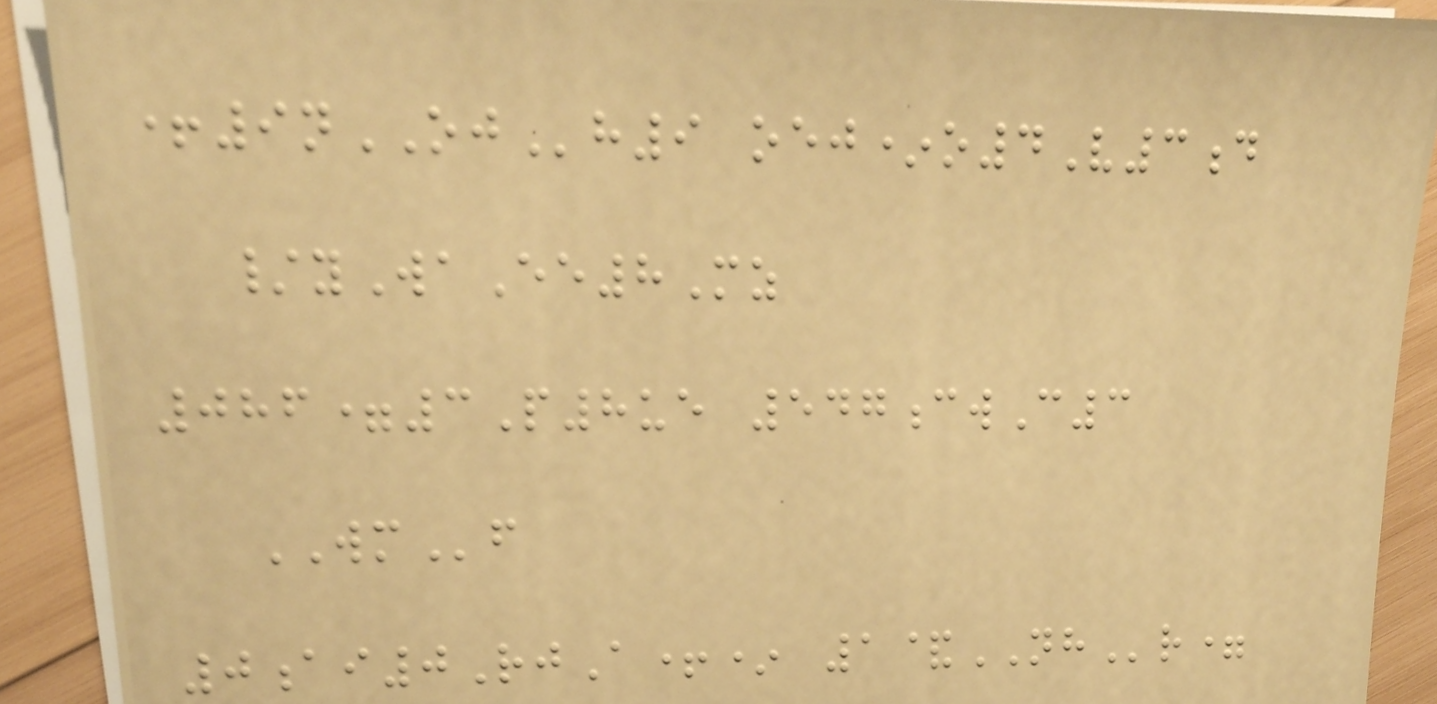+9nOJh9 oej*o4V3d
/yWaEe8Mz
086=3P8ue 547cwC3
WMf
0ai0RjA+* 1&NHr=
